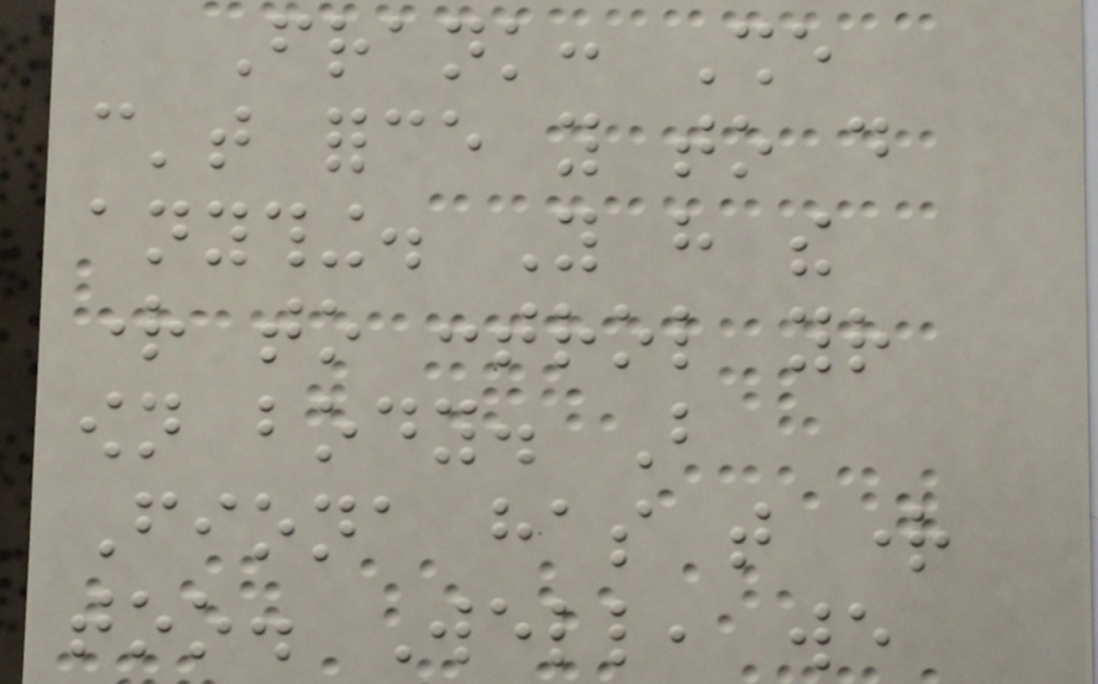Frank: She
can't force you to do
anything. You have the
right to control your
own body. But
Fiona has that right
too. Well, we
